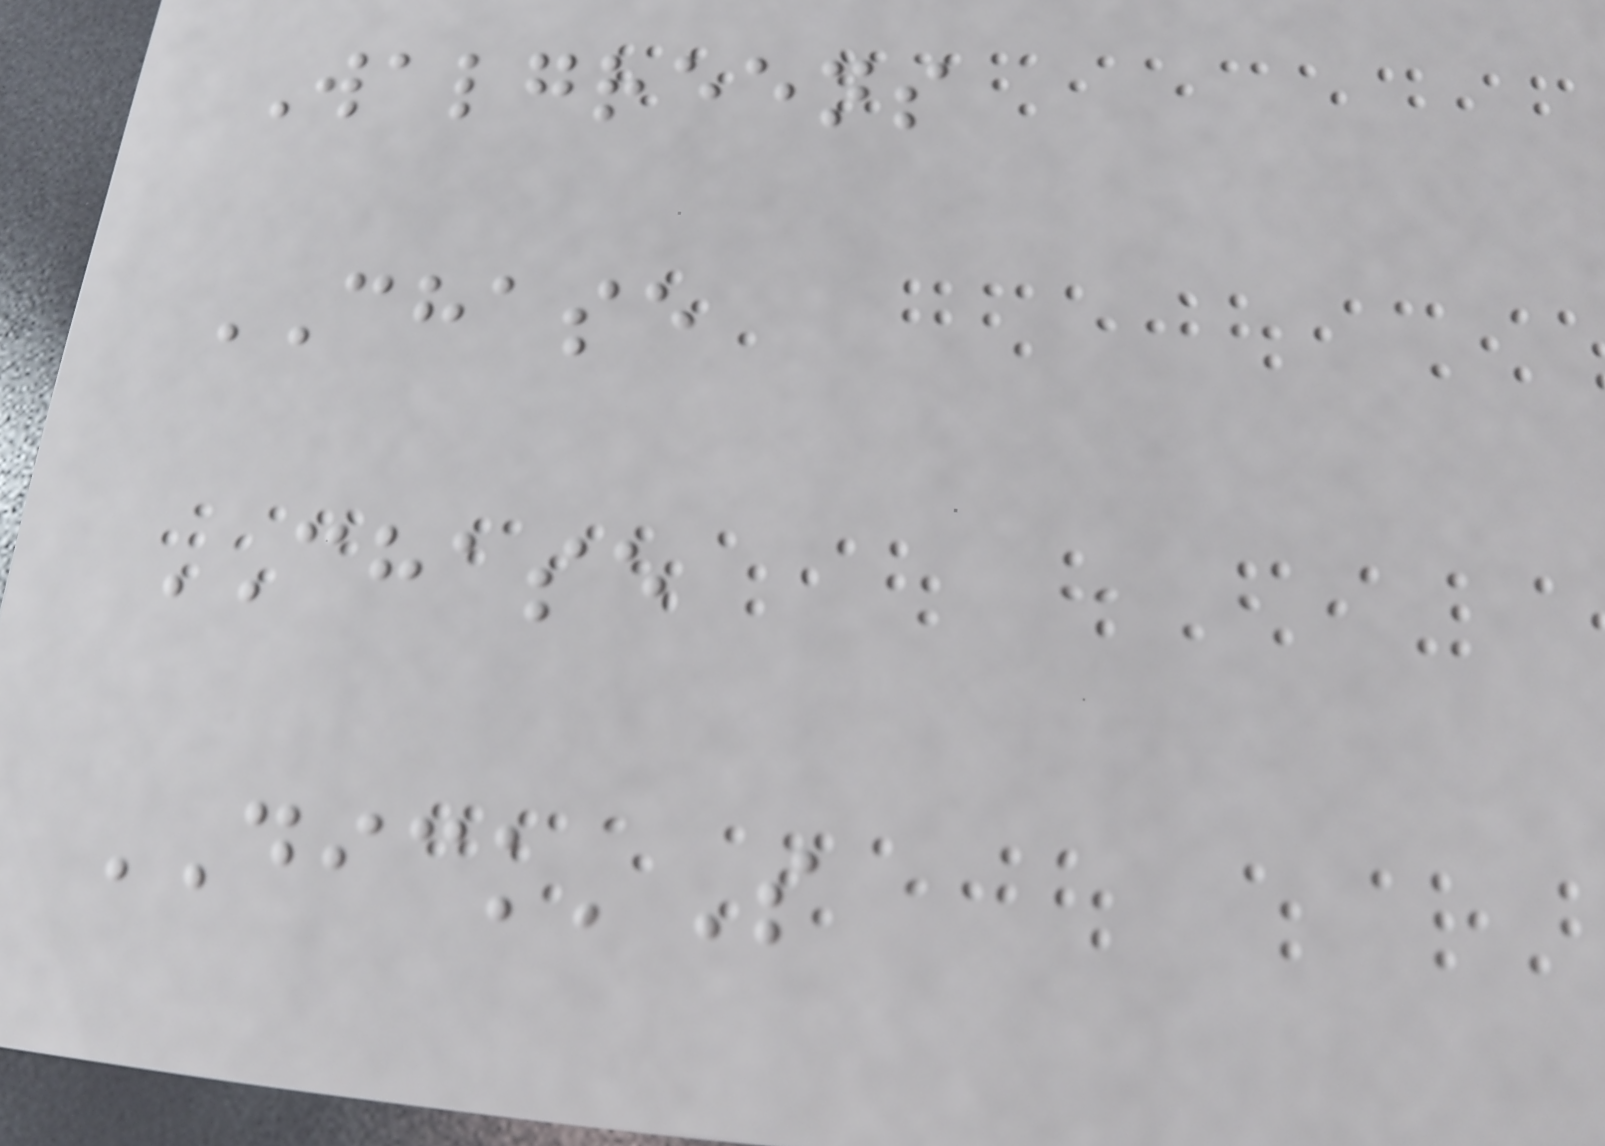Walgreens
CHASE
CHASE
DICK'S
